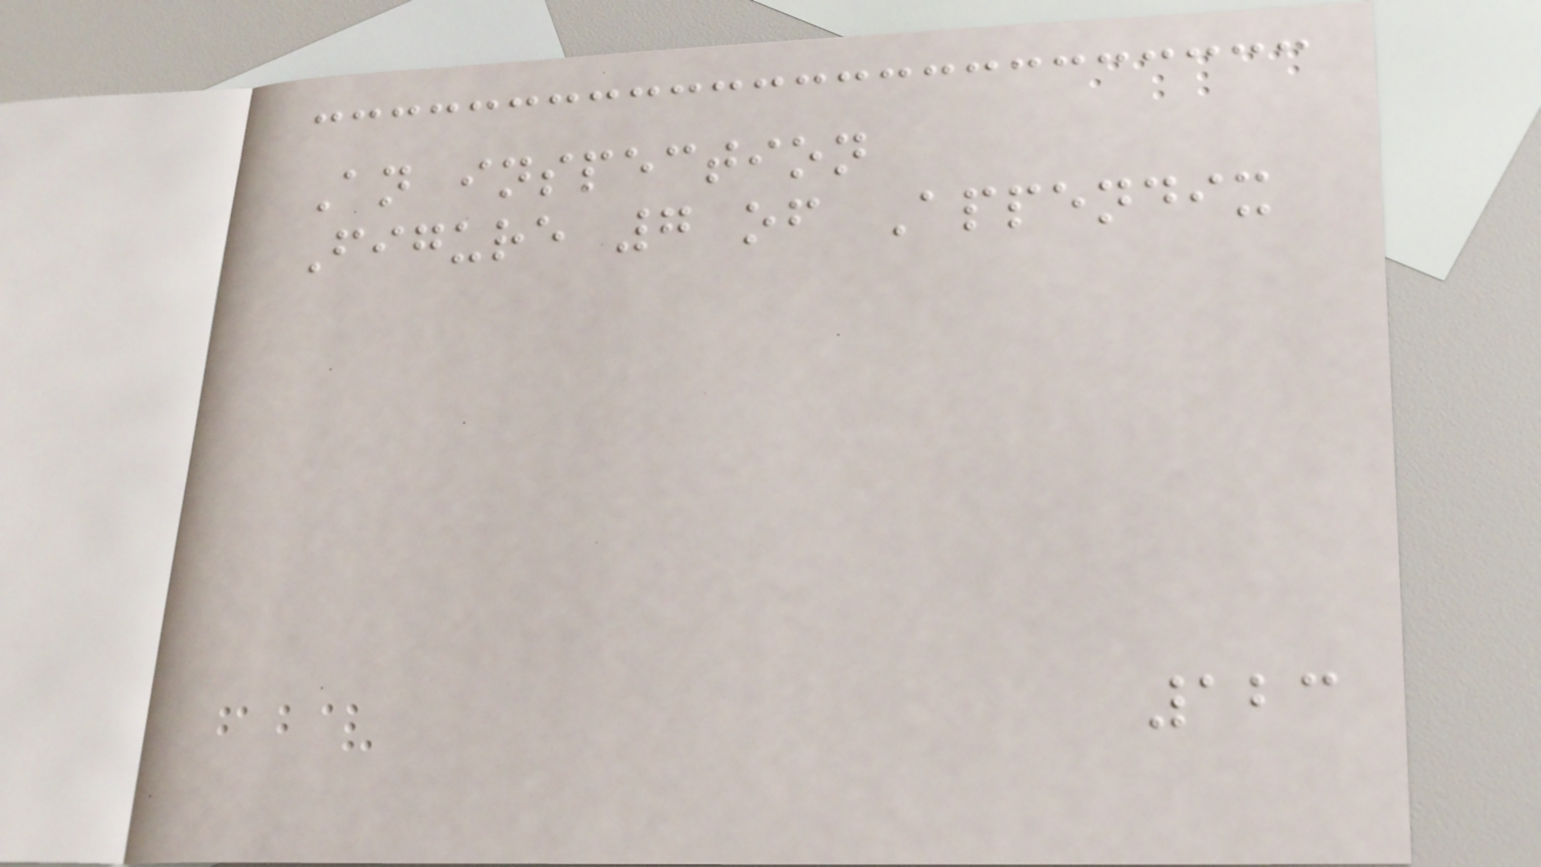An inspection
Figure 7 of Appendix
123
